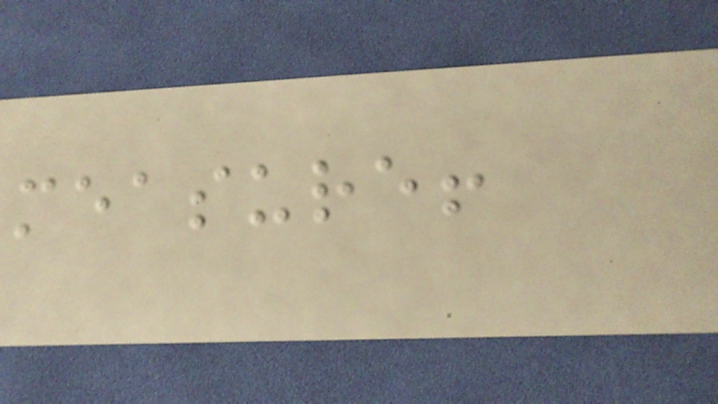measure!
